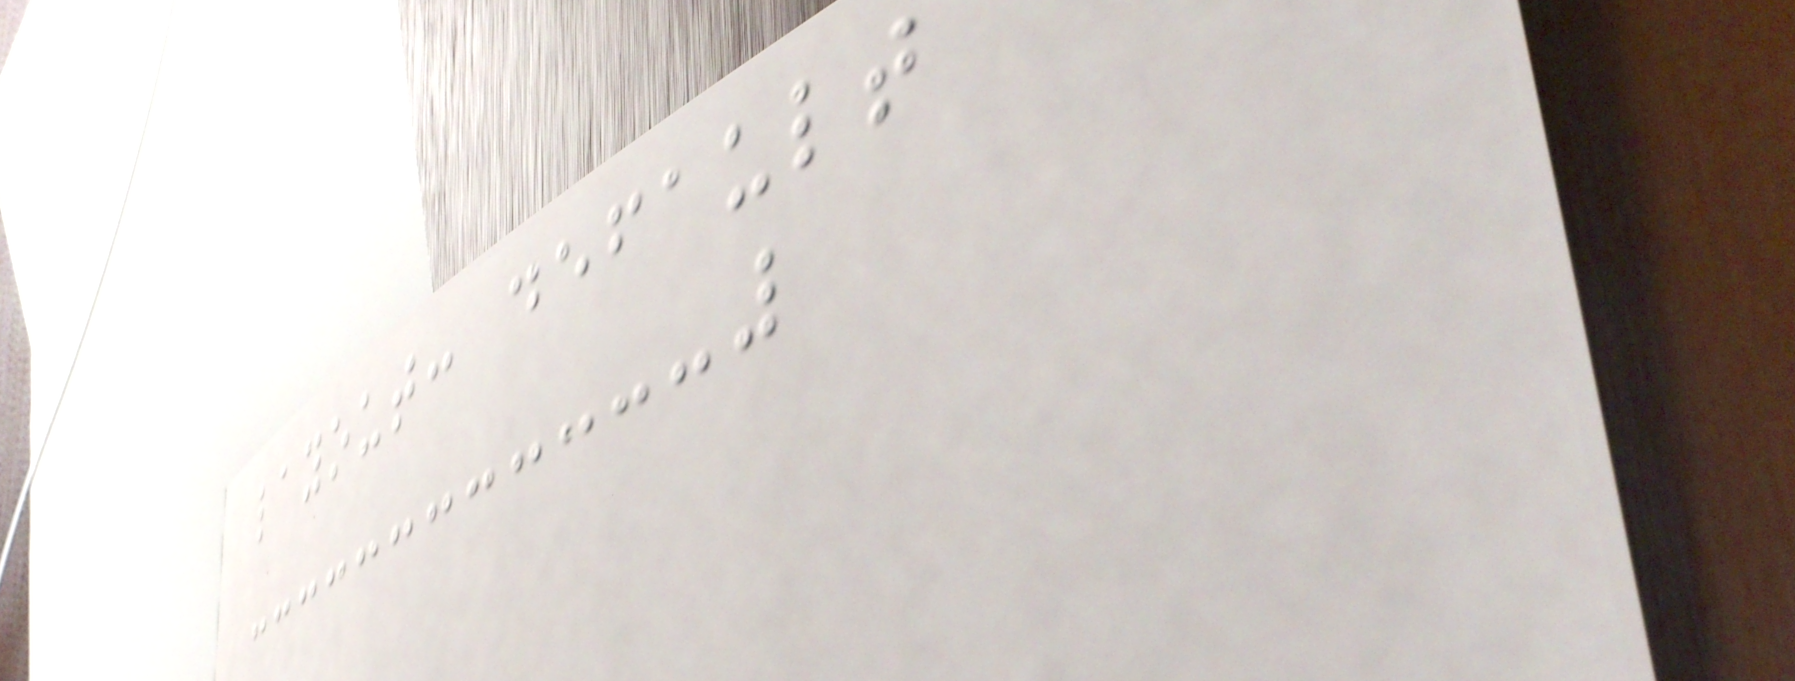layout: default
